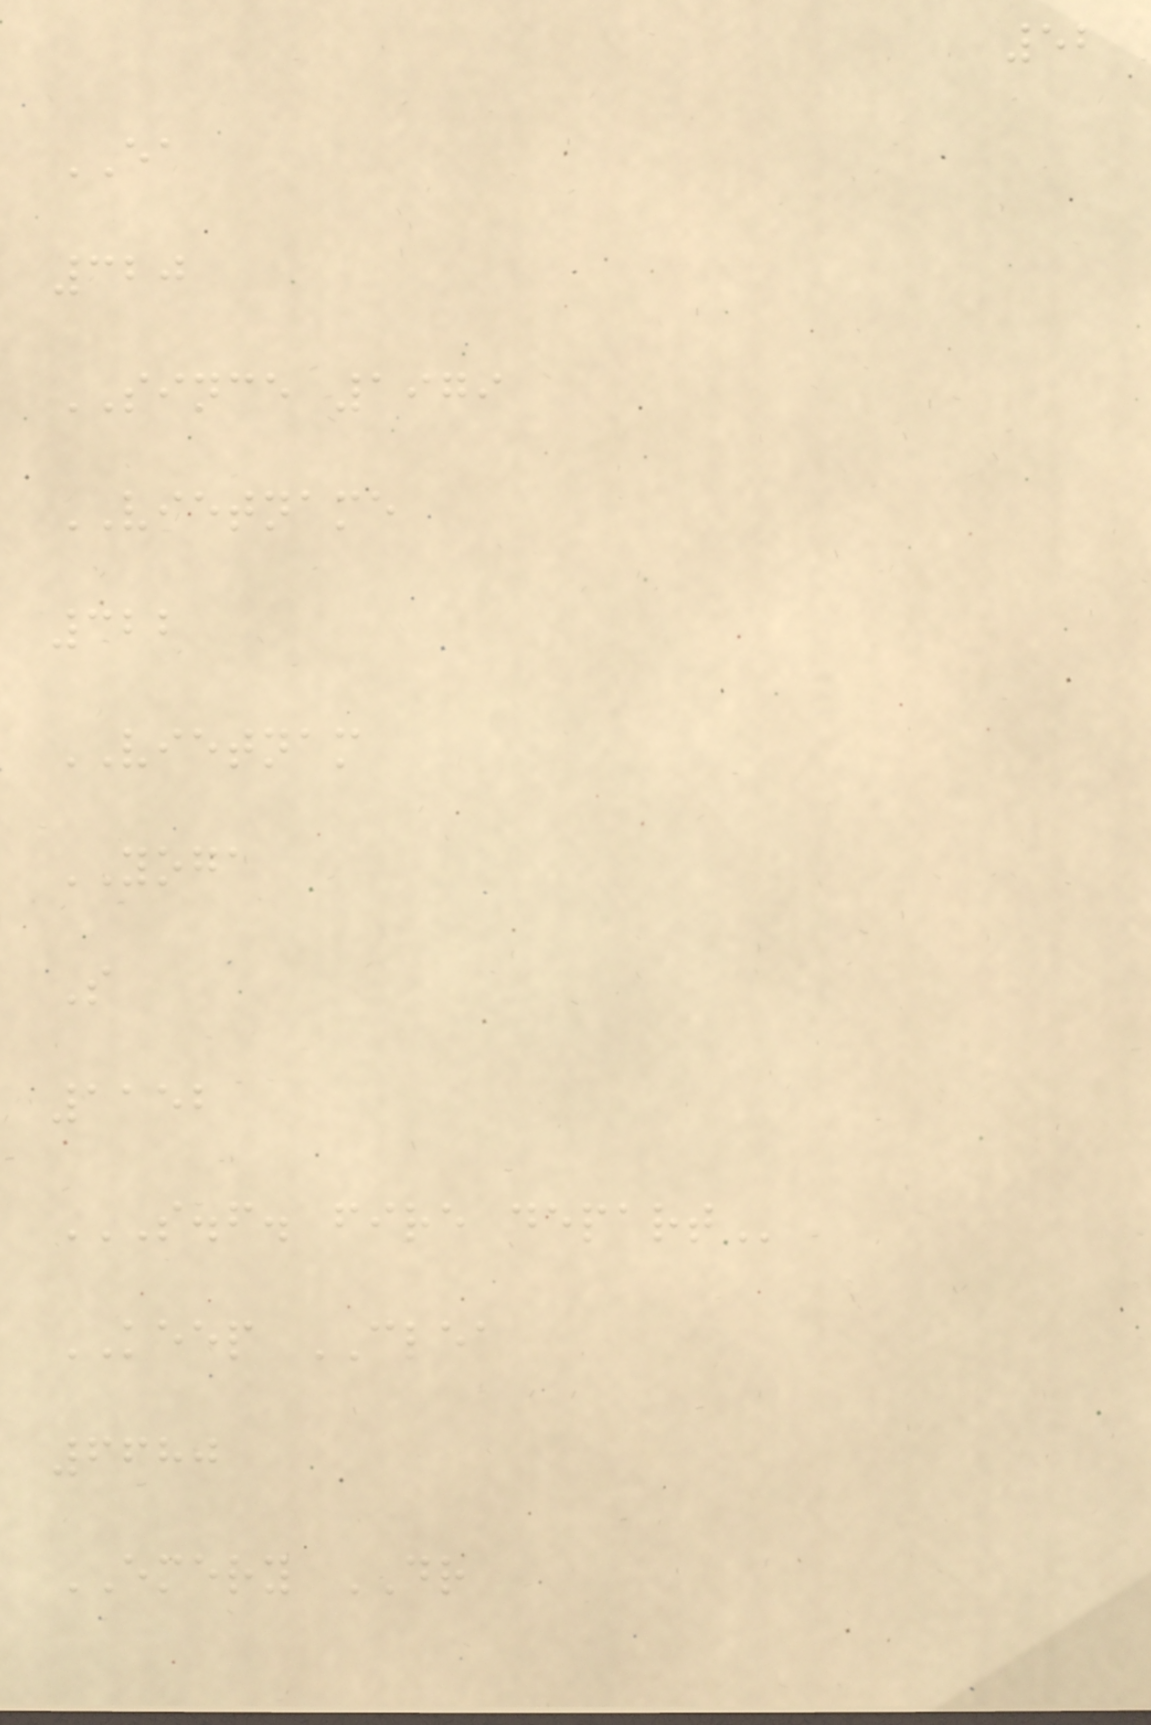52
EA
320
SINCE 1979
VIETNAME
322
VIETNAM
YOGA
S
1152
S.F. FIRE DEPART
KEEP CLEA
6680
EMERY DR
